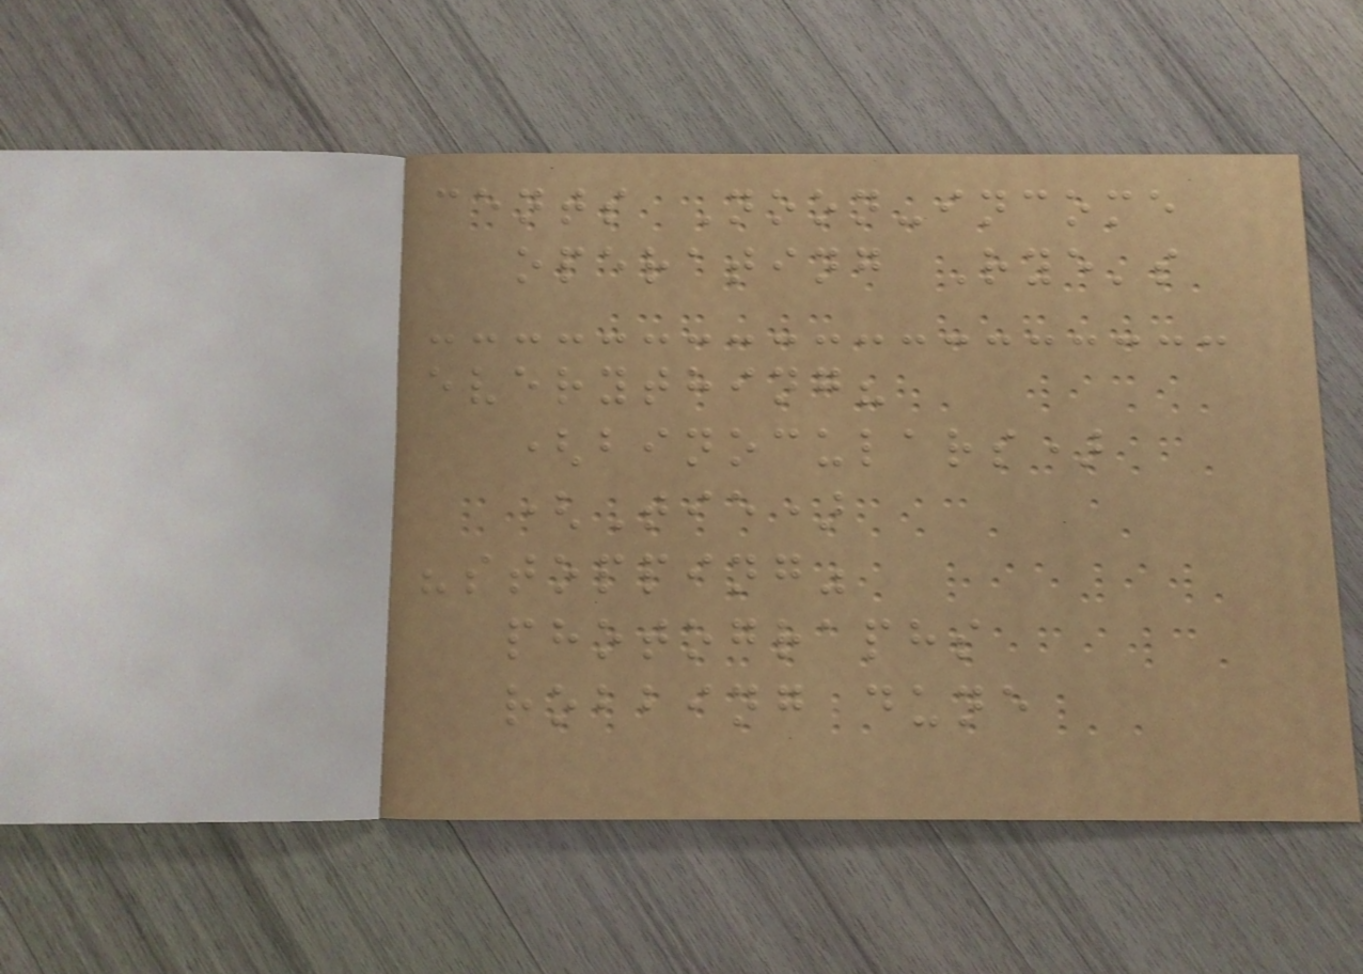cents Noon-income
operating Rye's
everything?
(binoculars)
(Tie)
"stopping"
photographs
robbing dune
